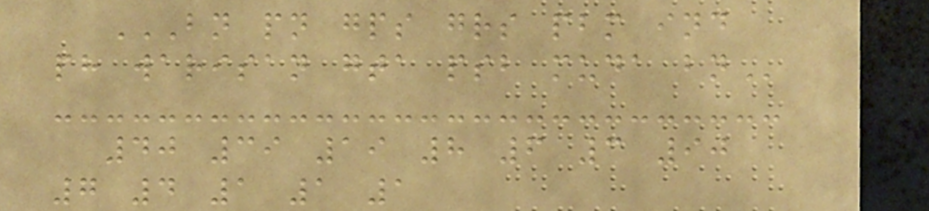BN PN GPS GRS PBM IND
PH WARISAN GTA PSB MUDA BN
40 39 19 8 6 3 90
7 4 1 1 1
